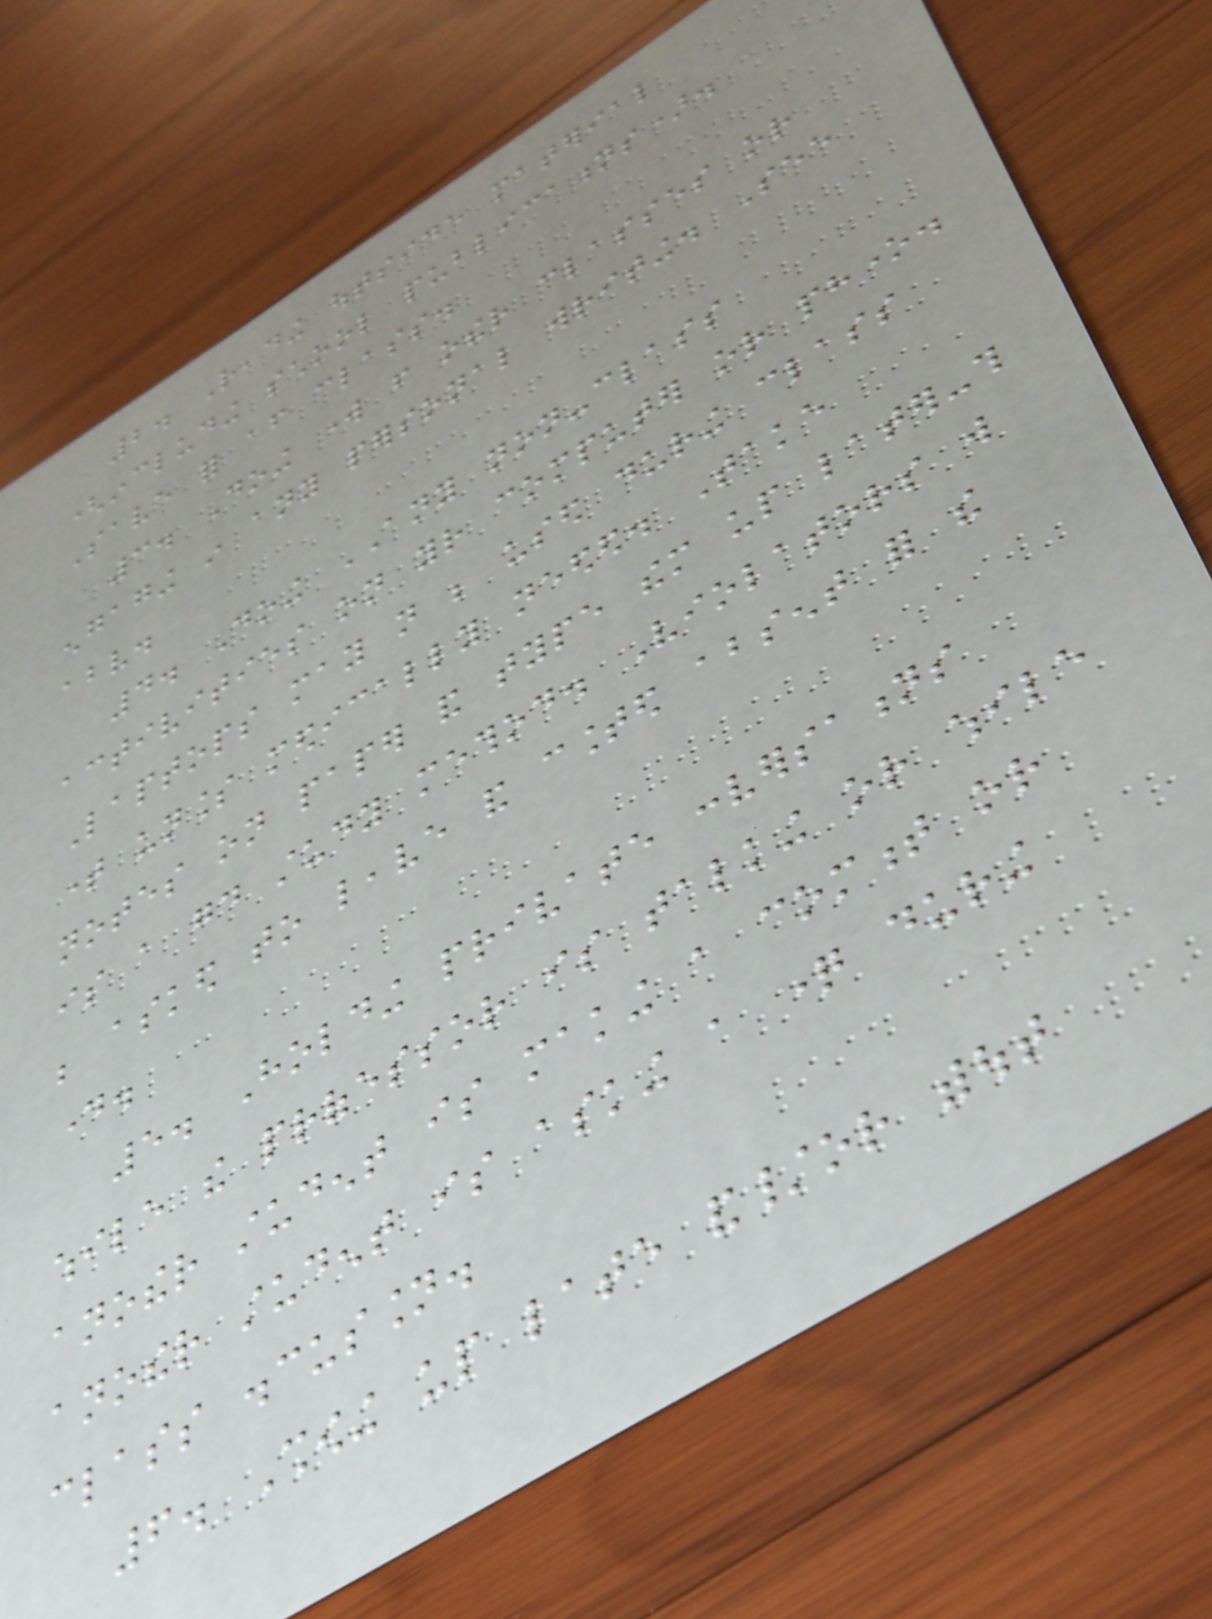2. Reading outside material
(including school publications).
Save for after class.
3. Doing work from other classes or
engaging in any personal writing. See
above.
4. Doing ANY non-class
activities on your computer or phone.
Laptops may not be used during class
time unless medically needed. Take
notes on paper and type them up later-this
is a good study method. Violators will
be asked to leave and counted absent for the
day.
5. Holding private conversations
while the professor is talking or while
another student is making a comment or
another student is asking a question during
class discussion.
6. Showing up late and/or without
